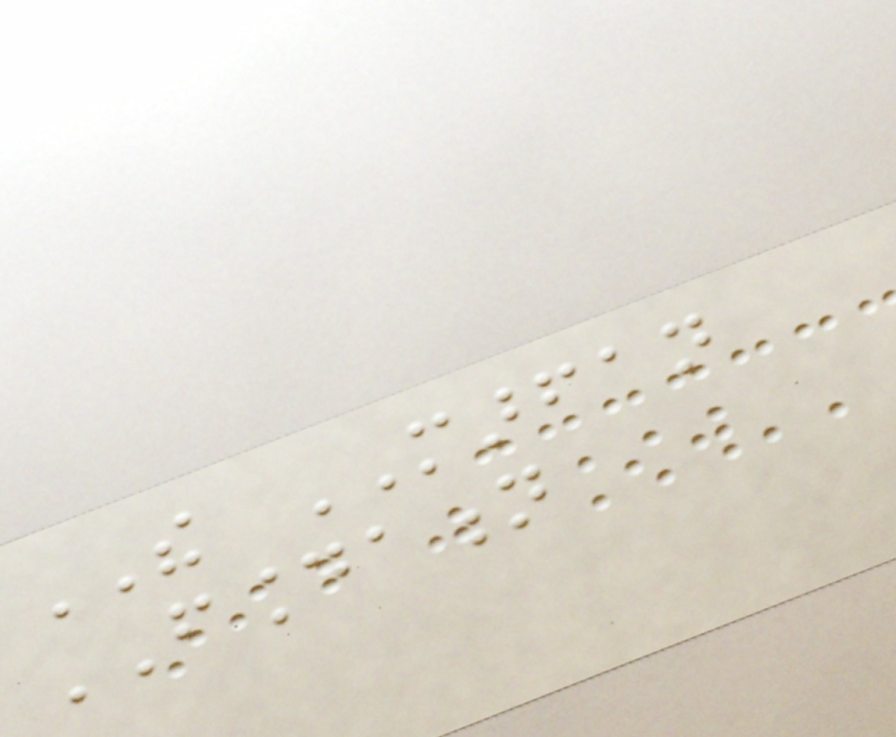THE MARFAN
FOUNDATION
